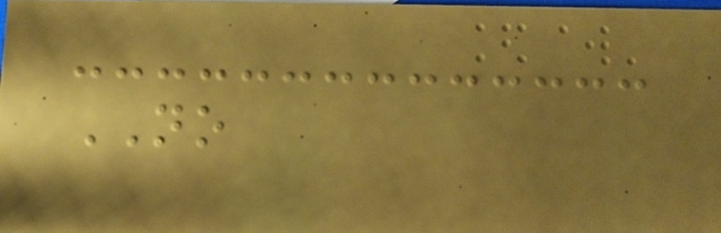NO
